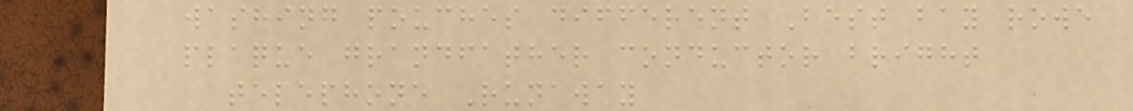washing pouches different Best bay rowe
plaque grandfather conductor bright
telephone Runaway
